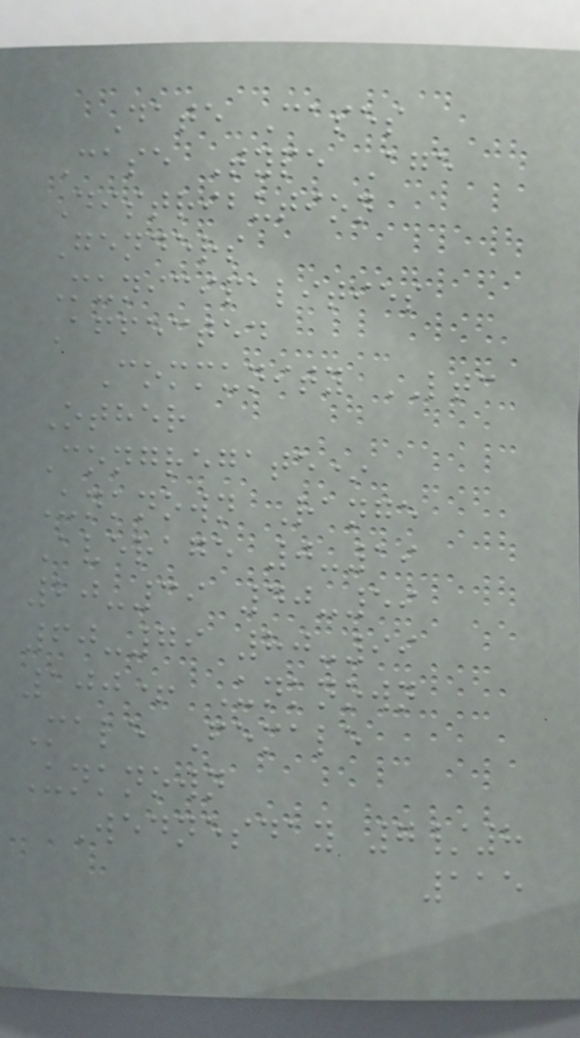Date Cases
Case Type Age
Distribution
Genders
Municipalities
Affected
Community LTC
Other
Congregate*
Unknown Range
Average 0-19
20-39 40-59
60-79 80-99
100+ Unknown
Male Female
Unknown
Wednesday 7/8
115
